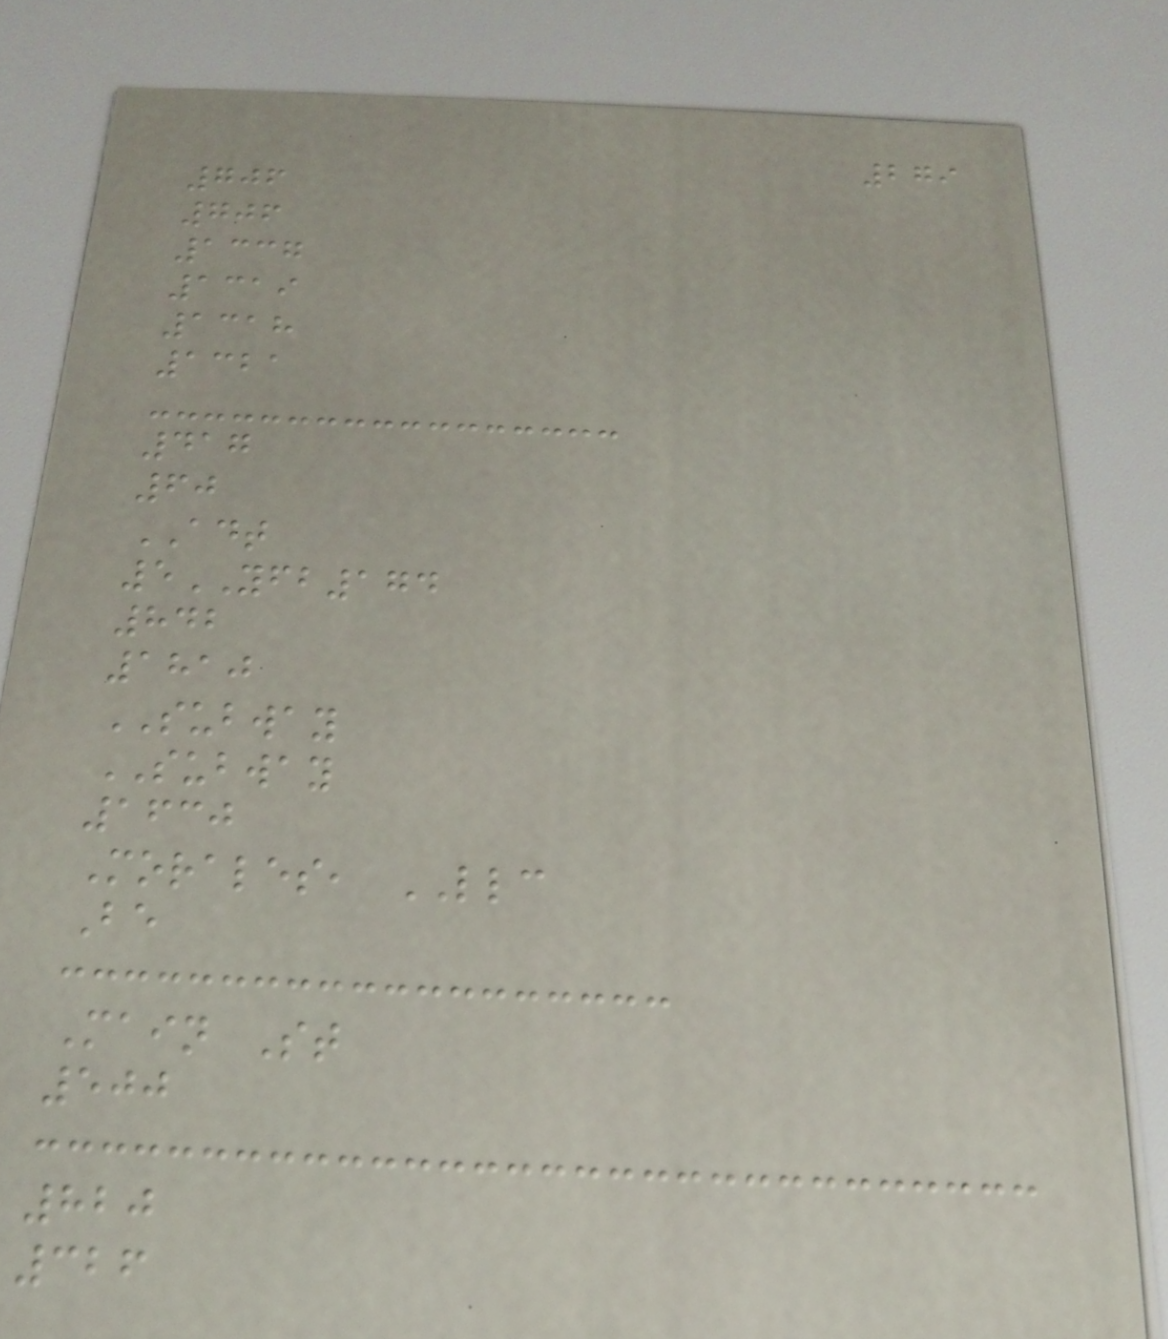279
706
706
1337
1319
1318
1321
417
60
ADT
5YFB174
842
1810
SUBWAY
SUBWAY
1630
Morales, LLC
Be
Main St
500
820
326
